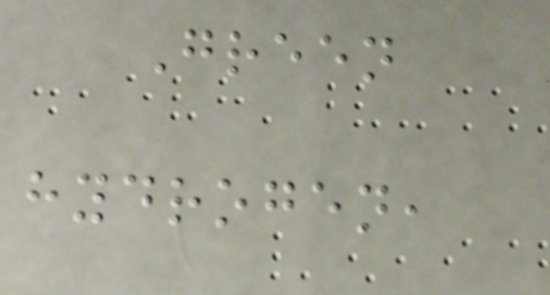Green
hydrogen,
